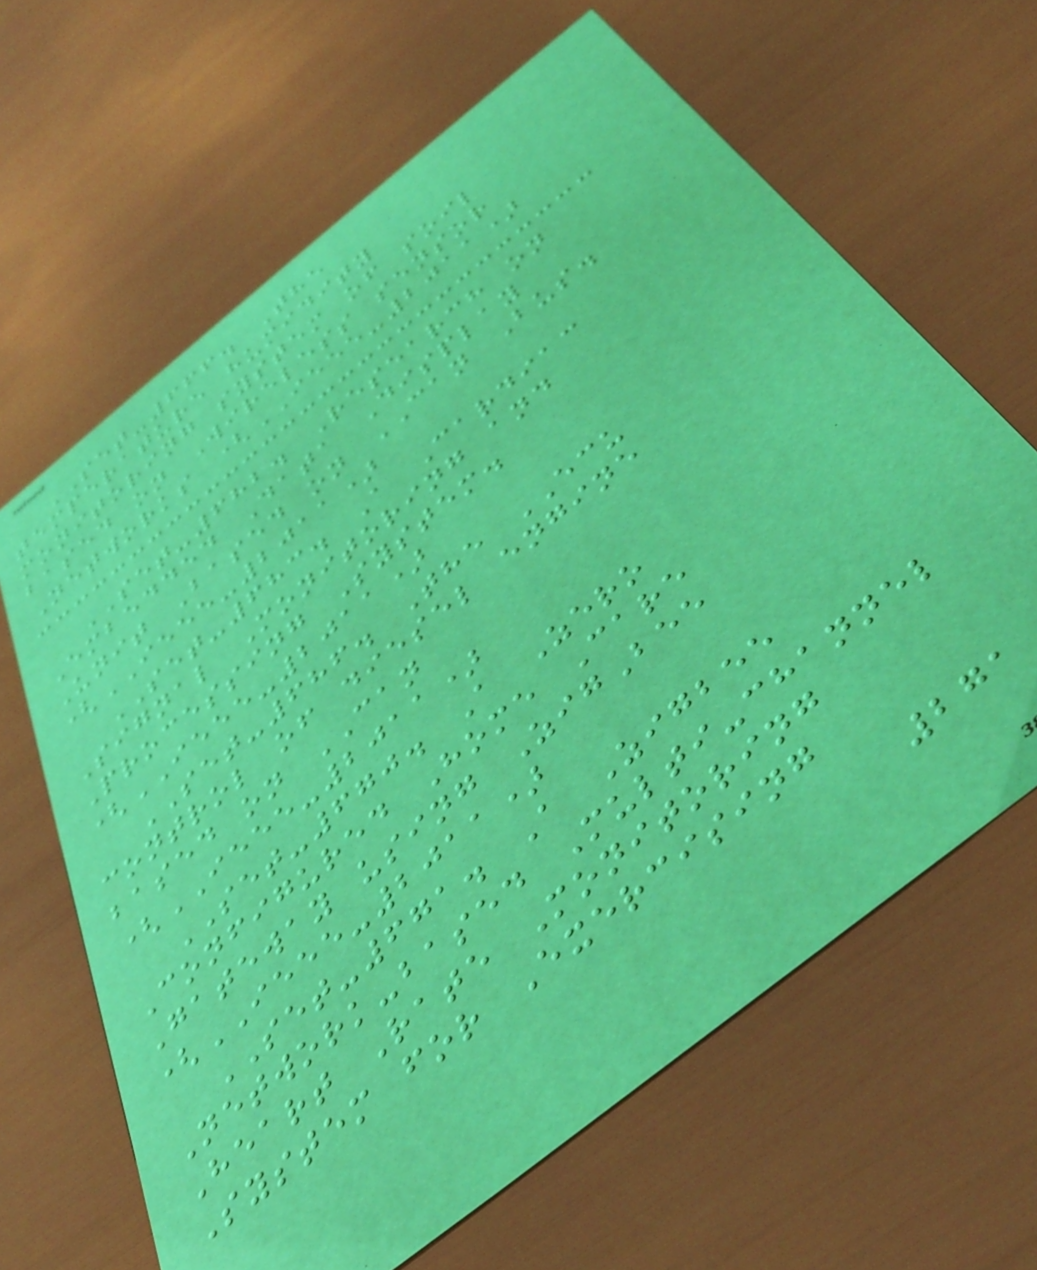SET-666. The
temperature humidity
monitoring system of soil
based on Wireless sensor
Networks (IEEE-2011)
SET-682. Research on
Embedded Data Display
Unit Based on CAN Bus.
(IEEE-2011)
SET-683. A Cardiac
Signal Monitoring and
Processing System.
(IEEE-2011)
SET-686. The ECU
control of diesel engine
based on CAN
(IEEE-2011)
SET-670. A Zero
Configured Home Care
Gateway using ZigBee
(IEEE-2011)
SET-671. A Zigbee
Network-based Multi-channel
Heart Rate Monitoring
System for Exercising
271
